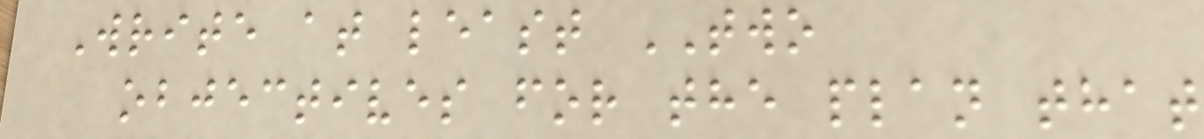Write at least TWO
objectives for the plan that
